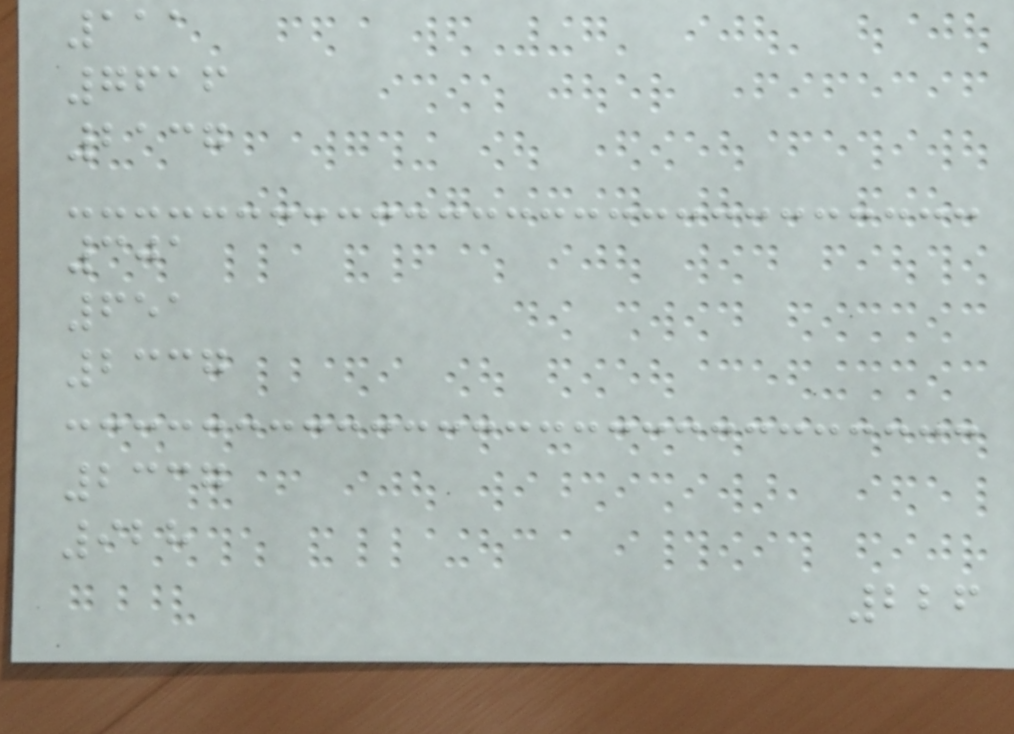111
7616
2137
301
651
2337
2337
928
226
